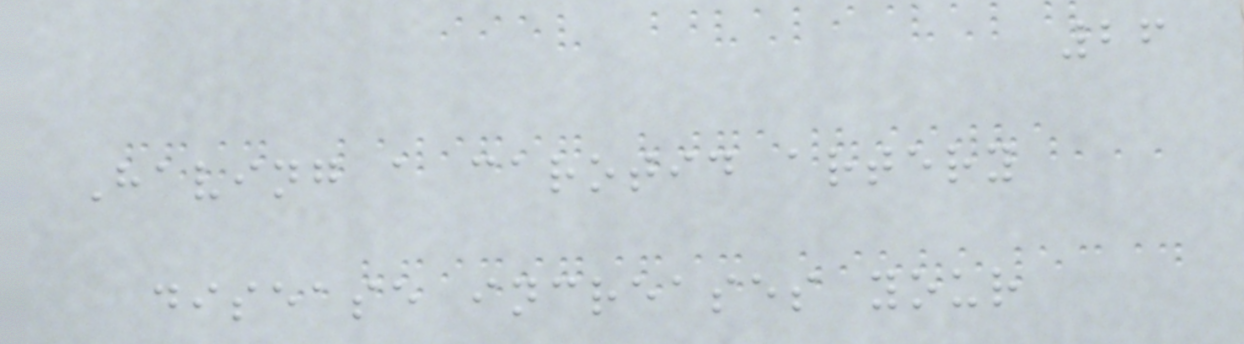26
Having a carotid artery
disease increases your
